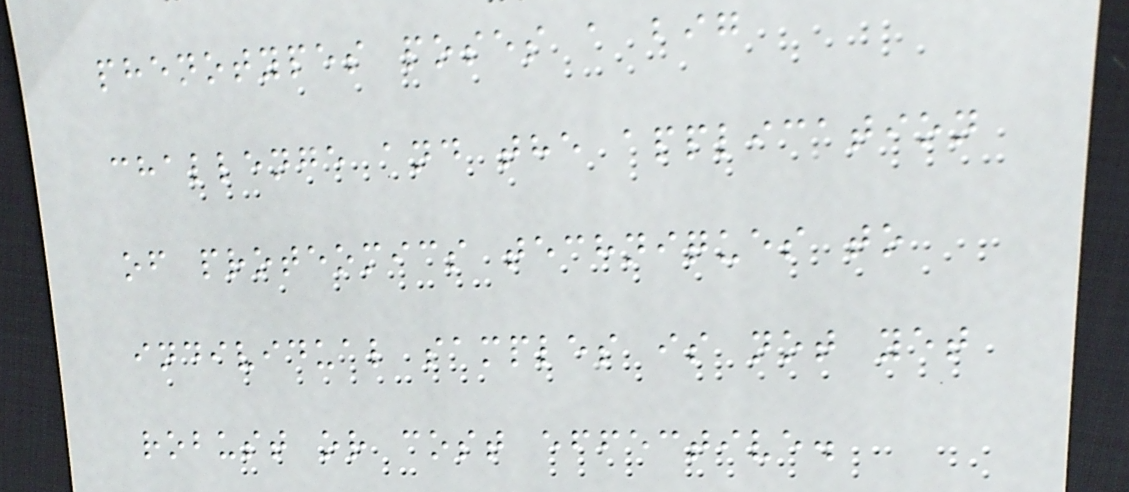phenotypes poses a big
challenge and the application
of proteomics techniques to
individual samples is not yet
robust or cost effective.
